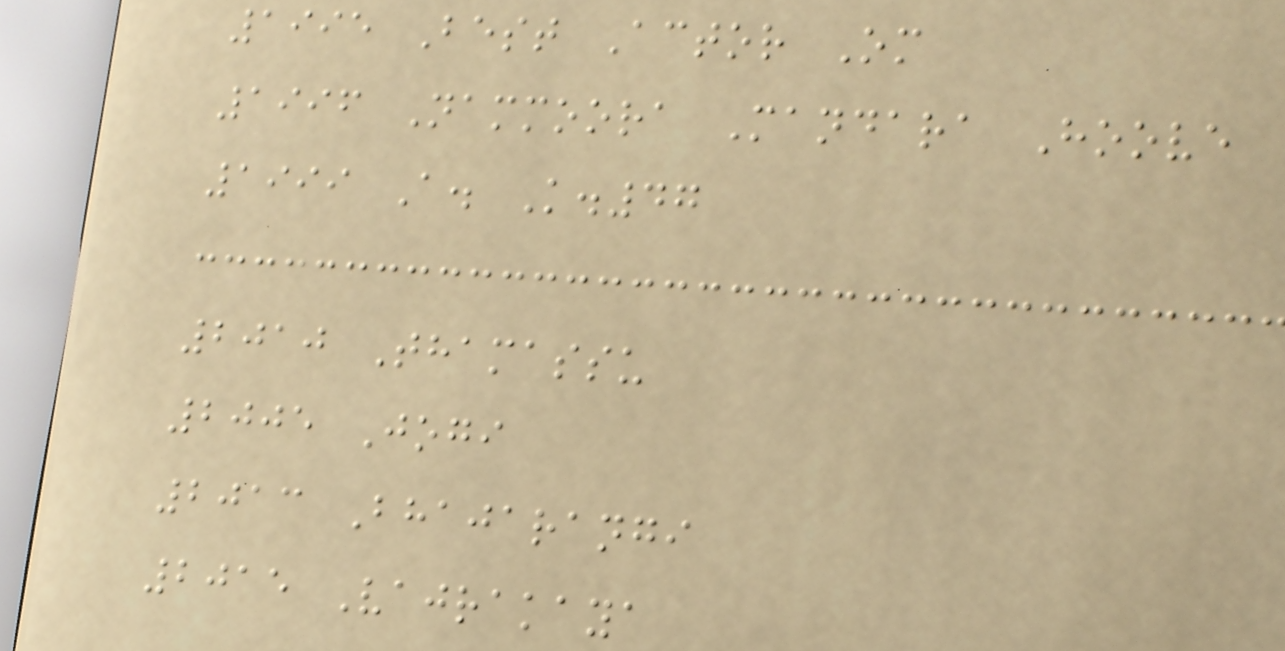1995 Best Actor Om
1996 Nammoora Mandara Hoove
1999 A. K.47
2010 Thamassu
2005 Jogi
2013 Bhajarangi
2015 Vajrakaya
